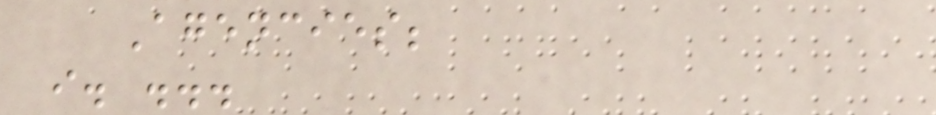Agencies;
i. ...
